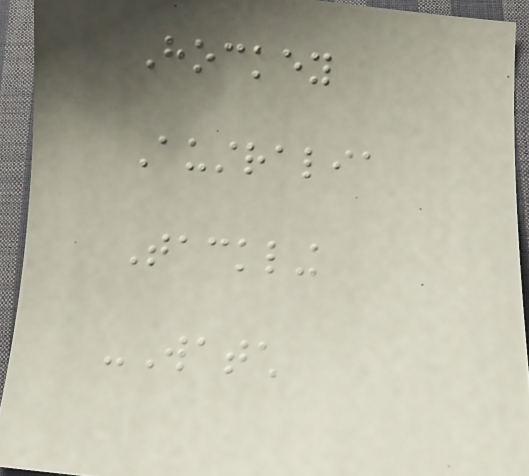Hockey
Australia
Tackling
-Watch
